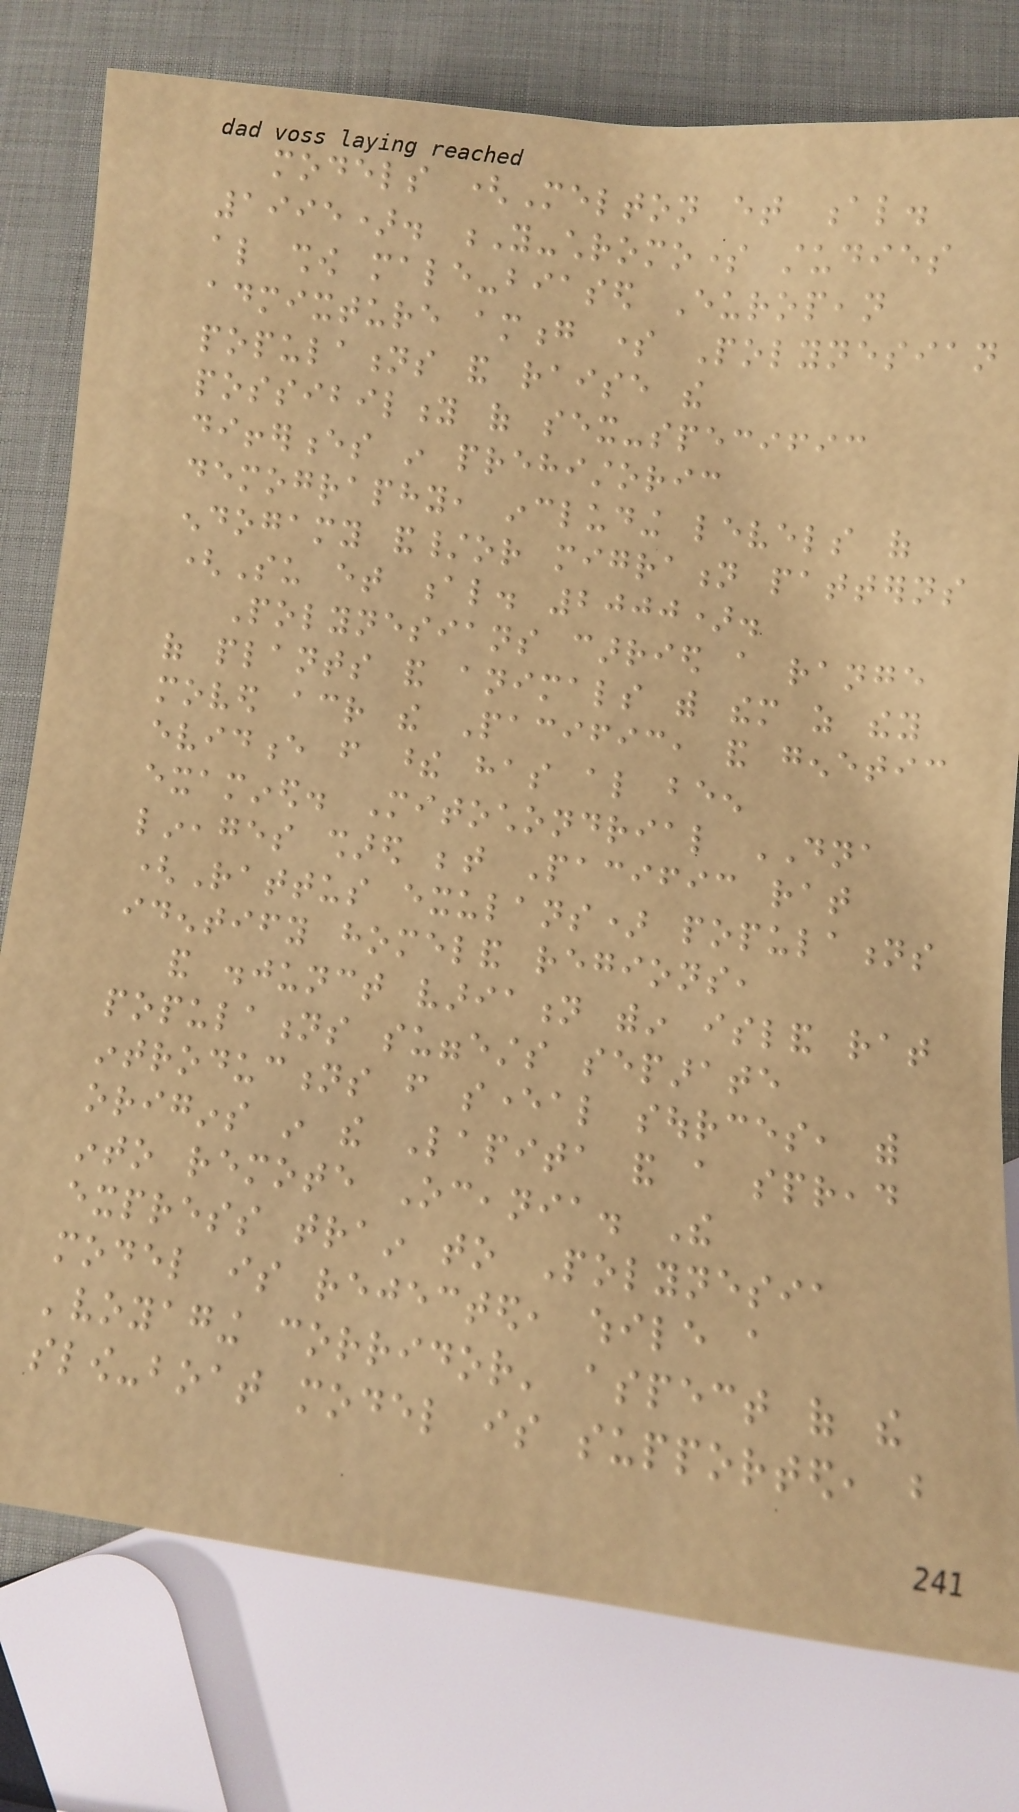models (Melton et al.
1995). Y-chromosome studies
also show male-biased European
admixture among some Polynesian
populations and raise the
possibility of sex-specific
differences in prehistoric
demography, including levels of
endogamy and/or migration patterns
(Su et al. 2000).
Polynesians carried a range
of plants and animals with them as they
moved across the Pacific, and genetic
evidence from these has also been
examined. Mitochondrial DNA
lineages shared between Pacific rat
(Rattus exulans) populations
identify homeland regions,
and disjunct variation within island rat
populations suggests separate
introductions from several sources, with
origins in the Lapita and a spread
into remote Oceania. The
express train to Polynesia
model is rejected, while a
'voyaging corridor' aspect of the
slow-boat model is supported, but
